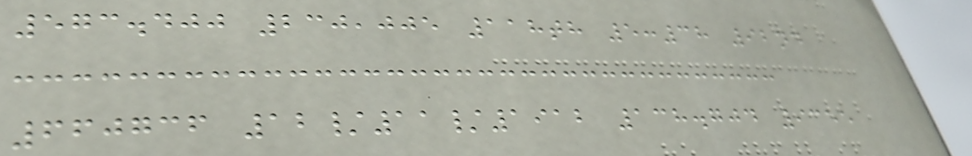573.400 230,005 118th 5:38 92nd
660736 12/11/1912 138.704 9355
